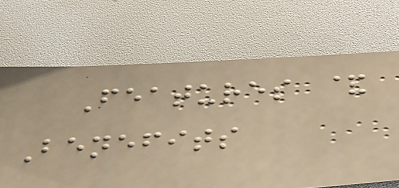Features &
Benefits
